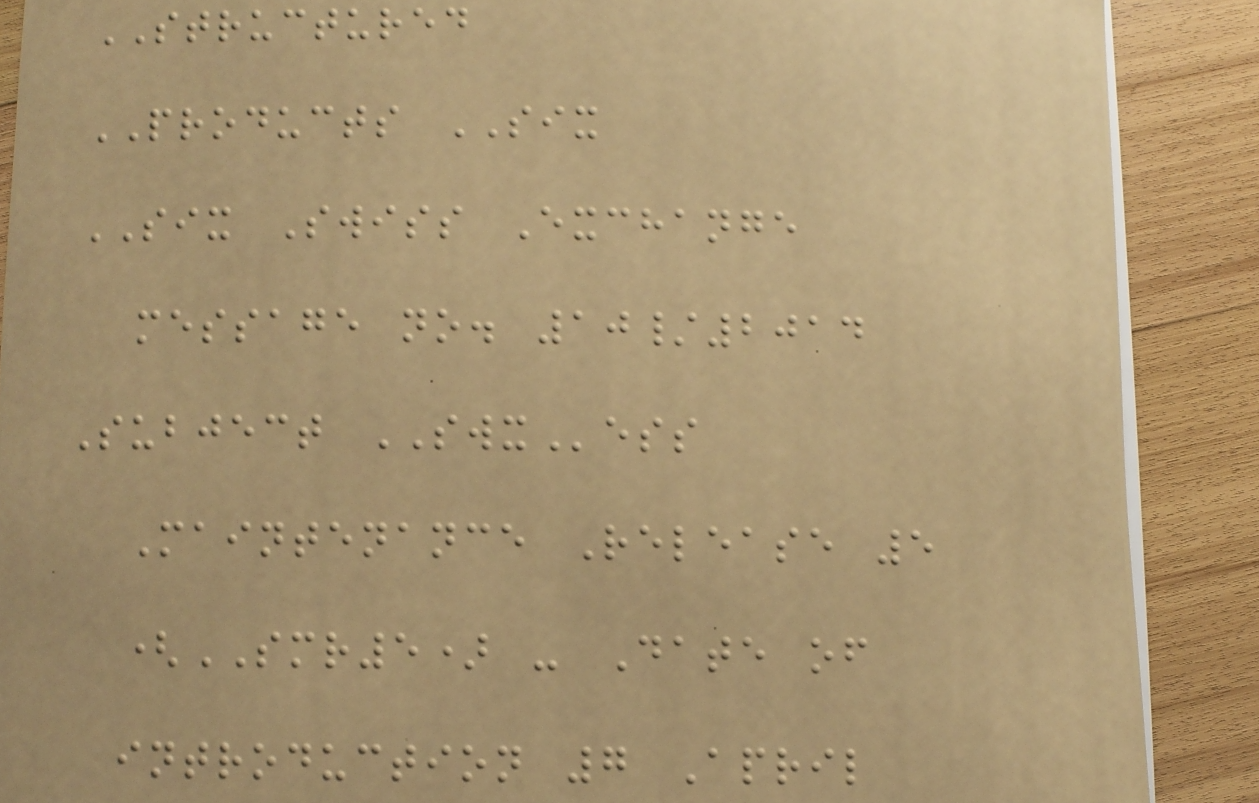STRUCTURED
PRODUCTS SIX
SIX Swiss Exchange
message no. 10/2014
Subject SWXess
Maintenance Release 5
(SMR5) - Date of
introduction 7 April
